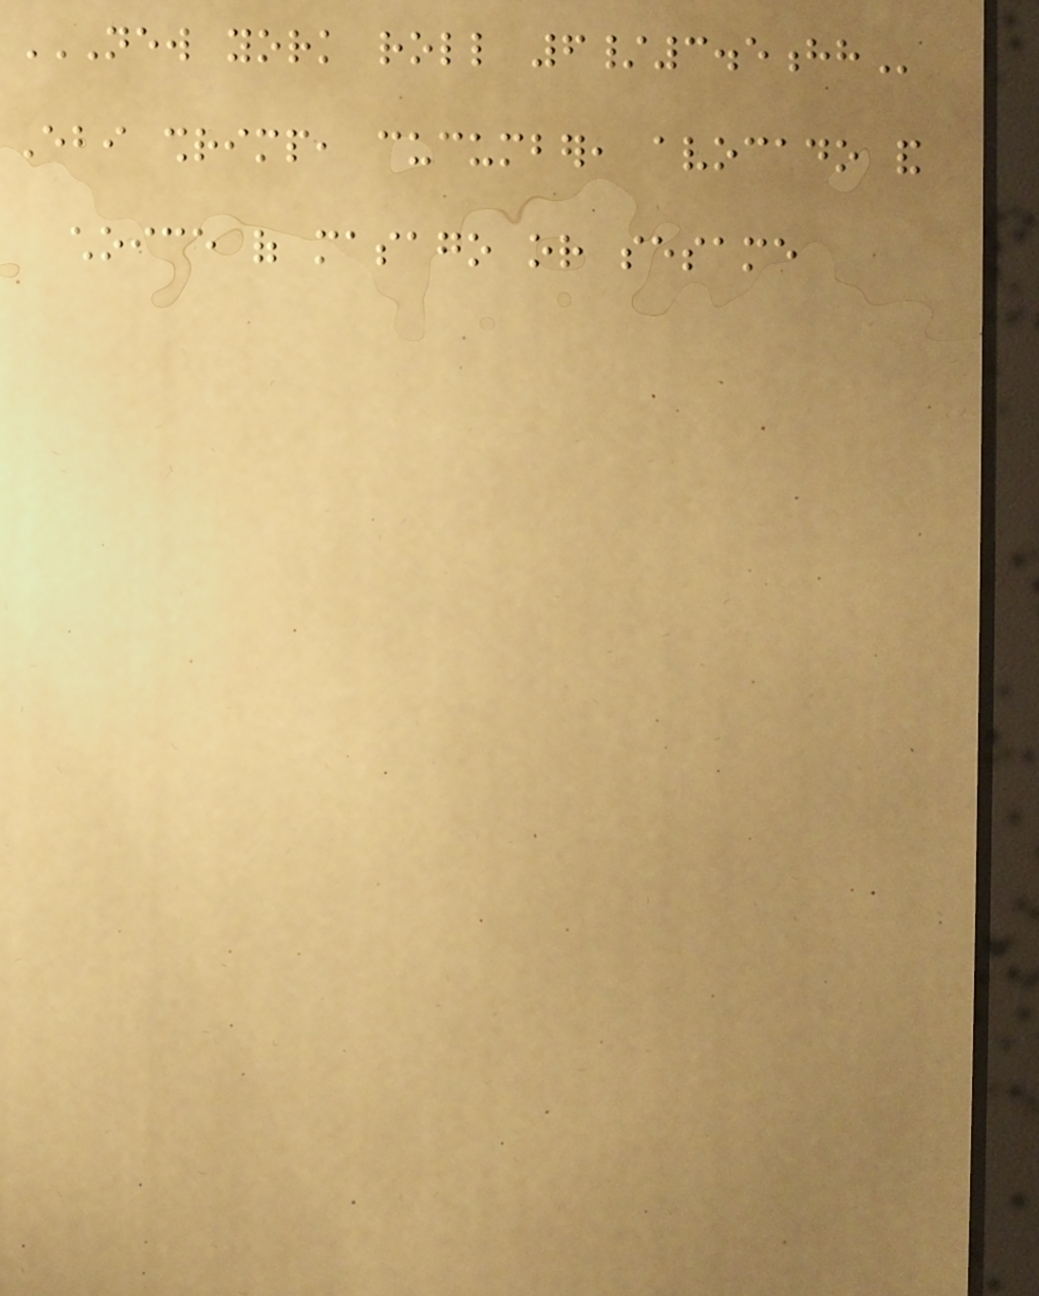NEW YORK ROLL 6/3.5HH
Ebi shrimp, cucumber, avocado and
choice of masago or sesame
